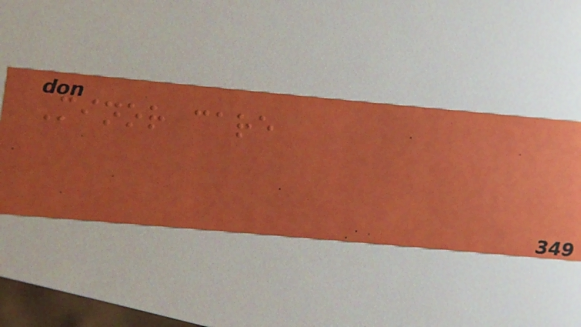Minor care
